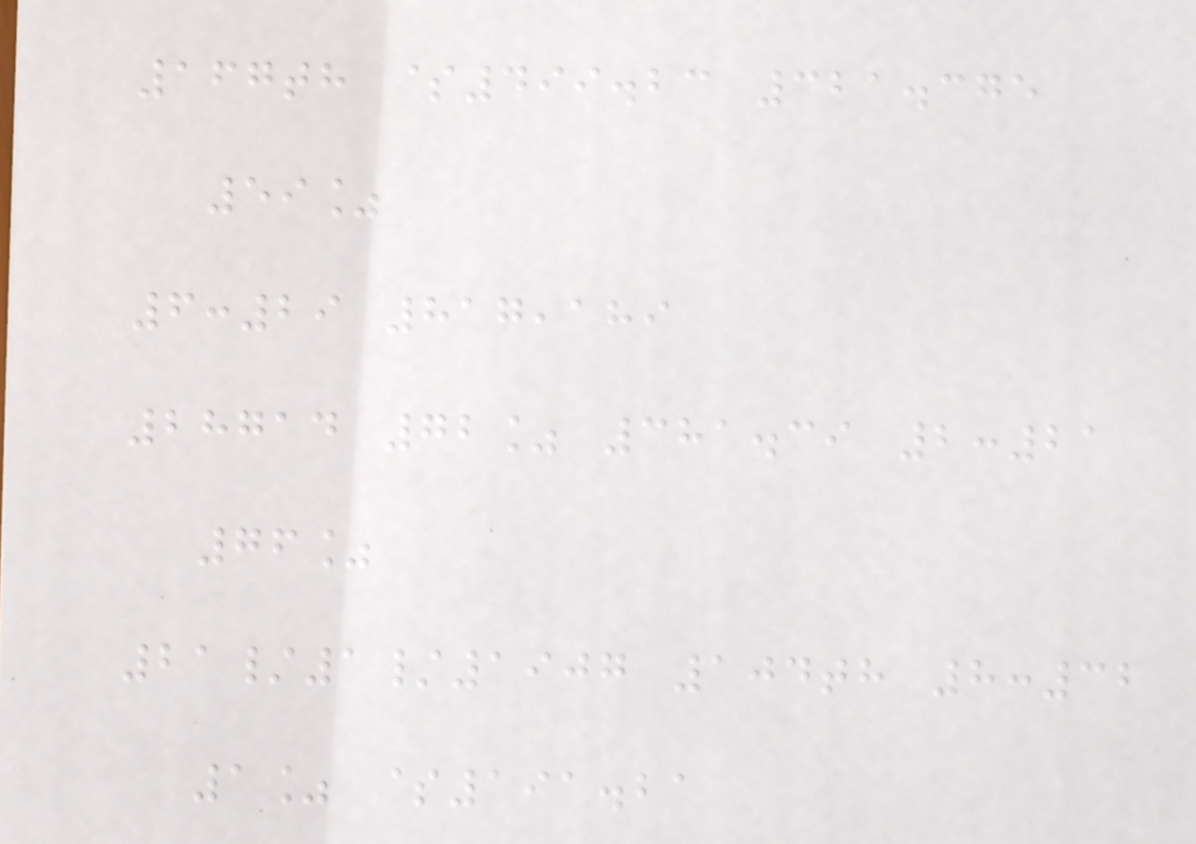167th $499.23 321.375
59%
6:29 817,189
28714 72% 381.39 2:21
76%
21/1/1907 104th 8:32
1% $191.21
